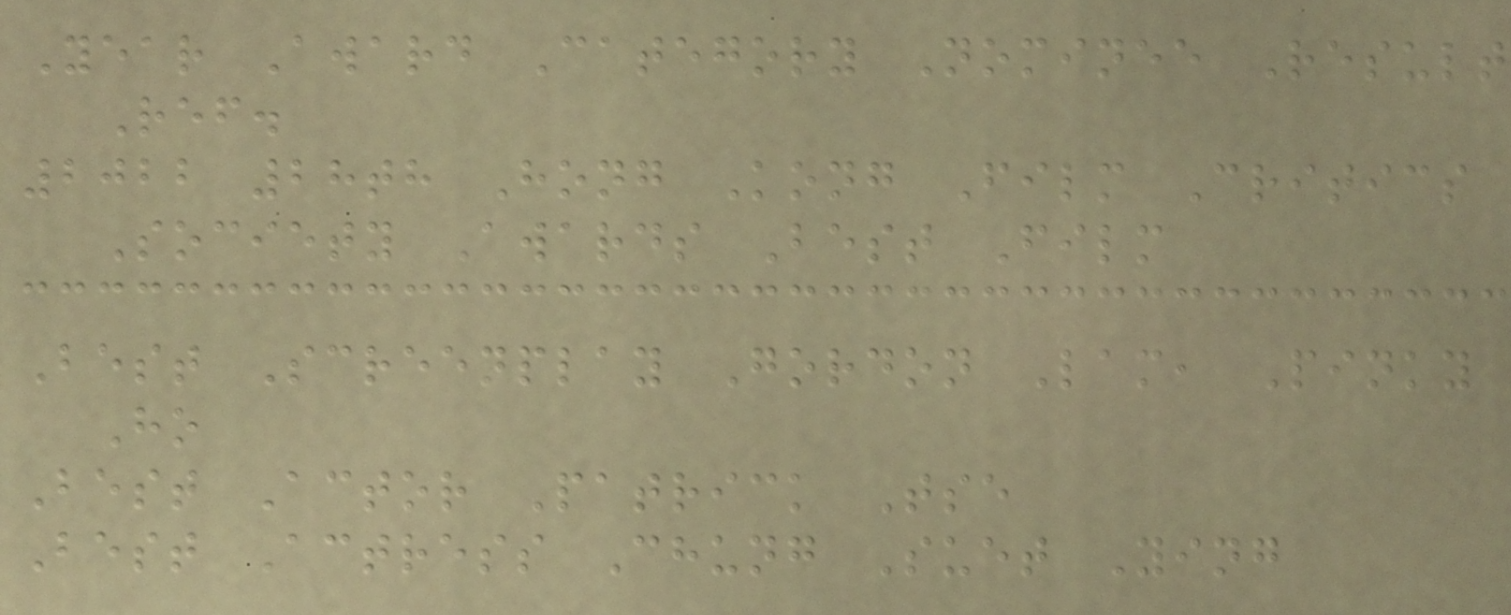Year Award Category Nominee Result
Ref.
2022 28th Hong Kong Film Critics
Society Awards Best Film
Best Screenplay Gordon Lam, Pinky
Ho
Best Actor Patrick Tse
Best Actress Chung Suet Ying
